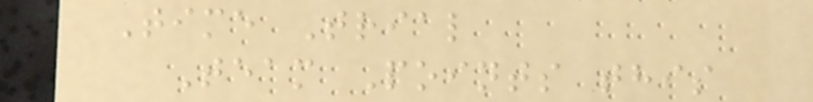Time Trial
Team Points this
